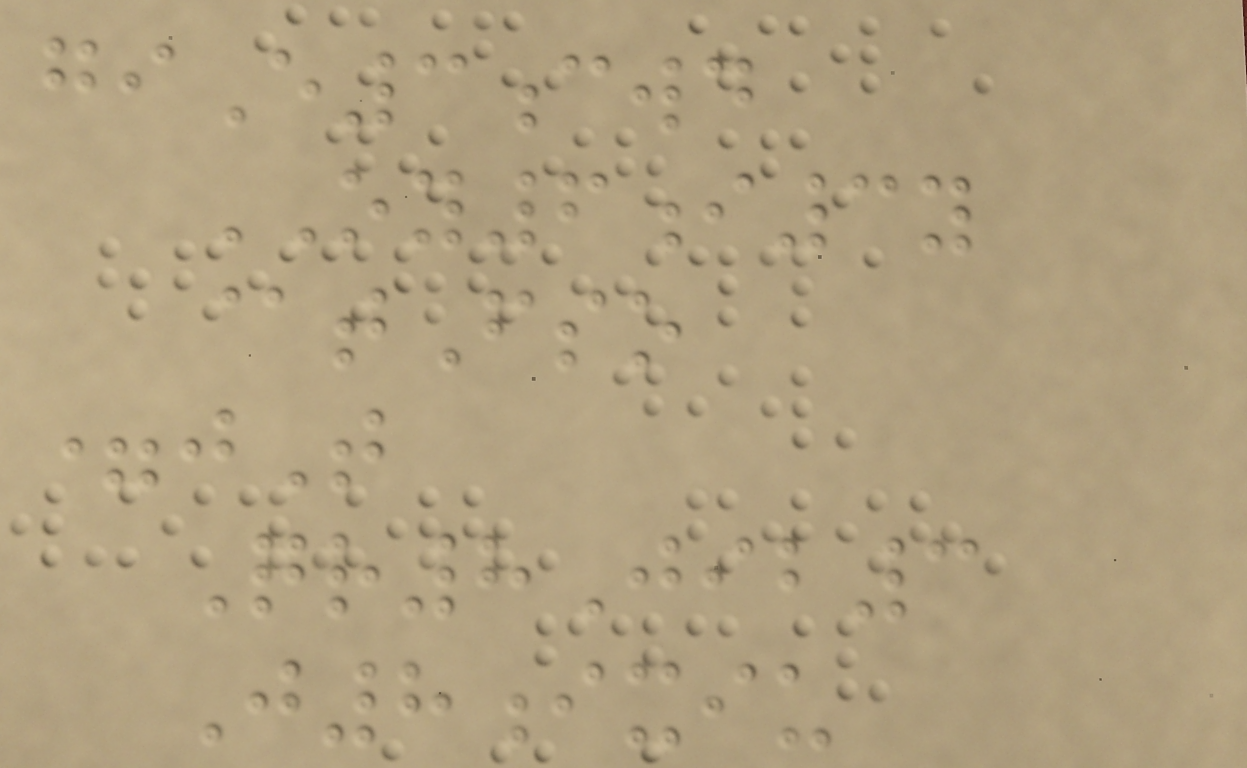giE3cwd
OY6i3y
@tFso
=jT
Qr8Jib3
J8ixiu
